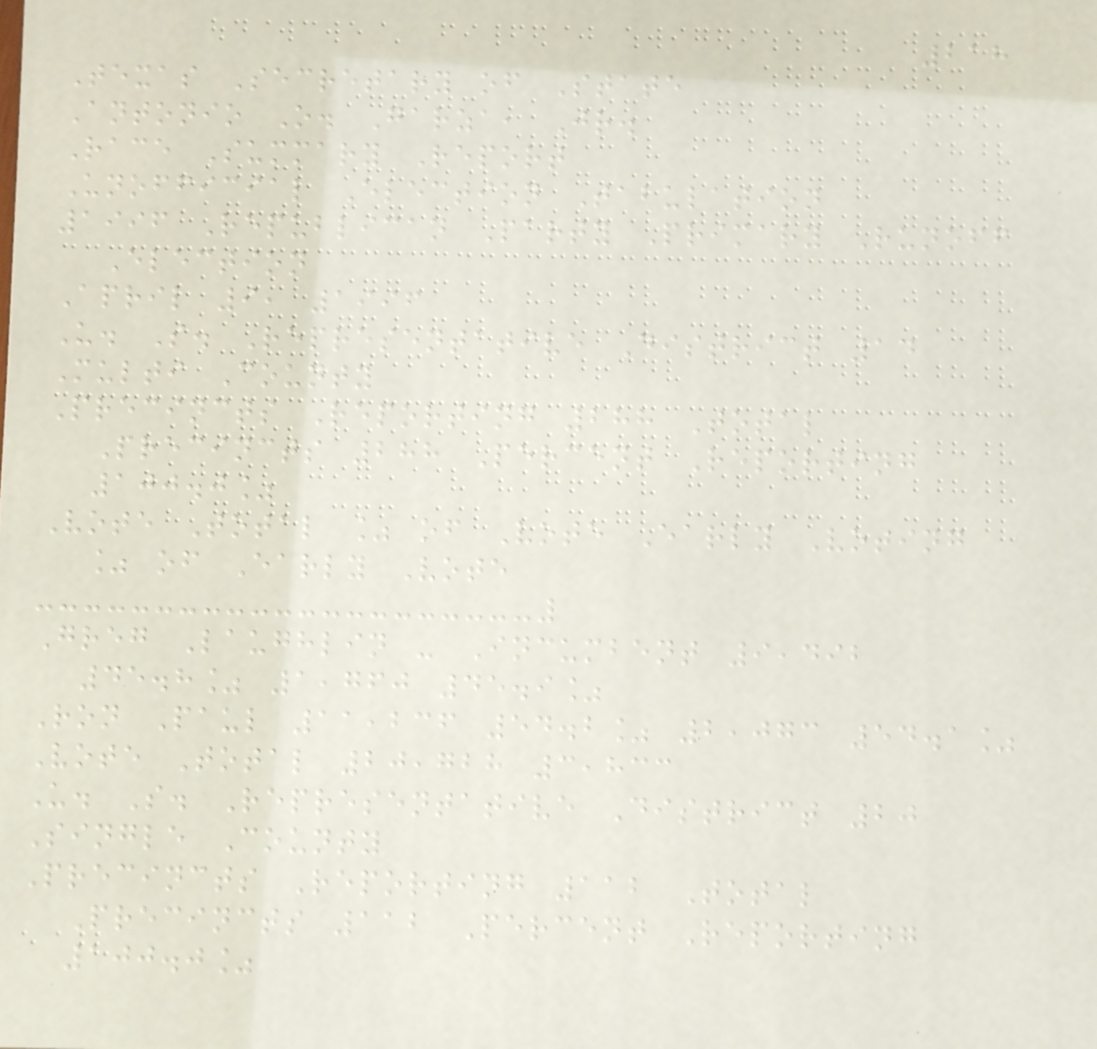218
Texas Secretary of State
Antonio O. Garza, Jr.
Race Summary Report
Unofficial Election Tabulation
1996 Republican Party Primary Runoff
Election
April 9, 1996
U. S. Representative District 14
Multi County
Precincts Reporting 288 Total
Precincts 288 Percent Reporting
100.0%
Vote Total % of Vote Early Voting
% of Early Vote
Greg Laughlin - Incumbent 9,492
45.8% 1,760 45.9%
Ron Paul 11,236 54.2% 2,073 54.1%
Vote Total 20,728 3,833
U. S. Representative District 20
Single County
Precincts Reporting 112 Total
Precincts 112 Percent Reporting
100.0%
